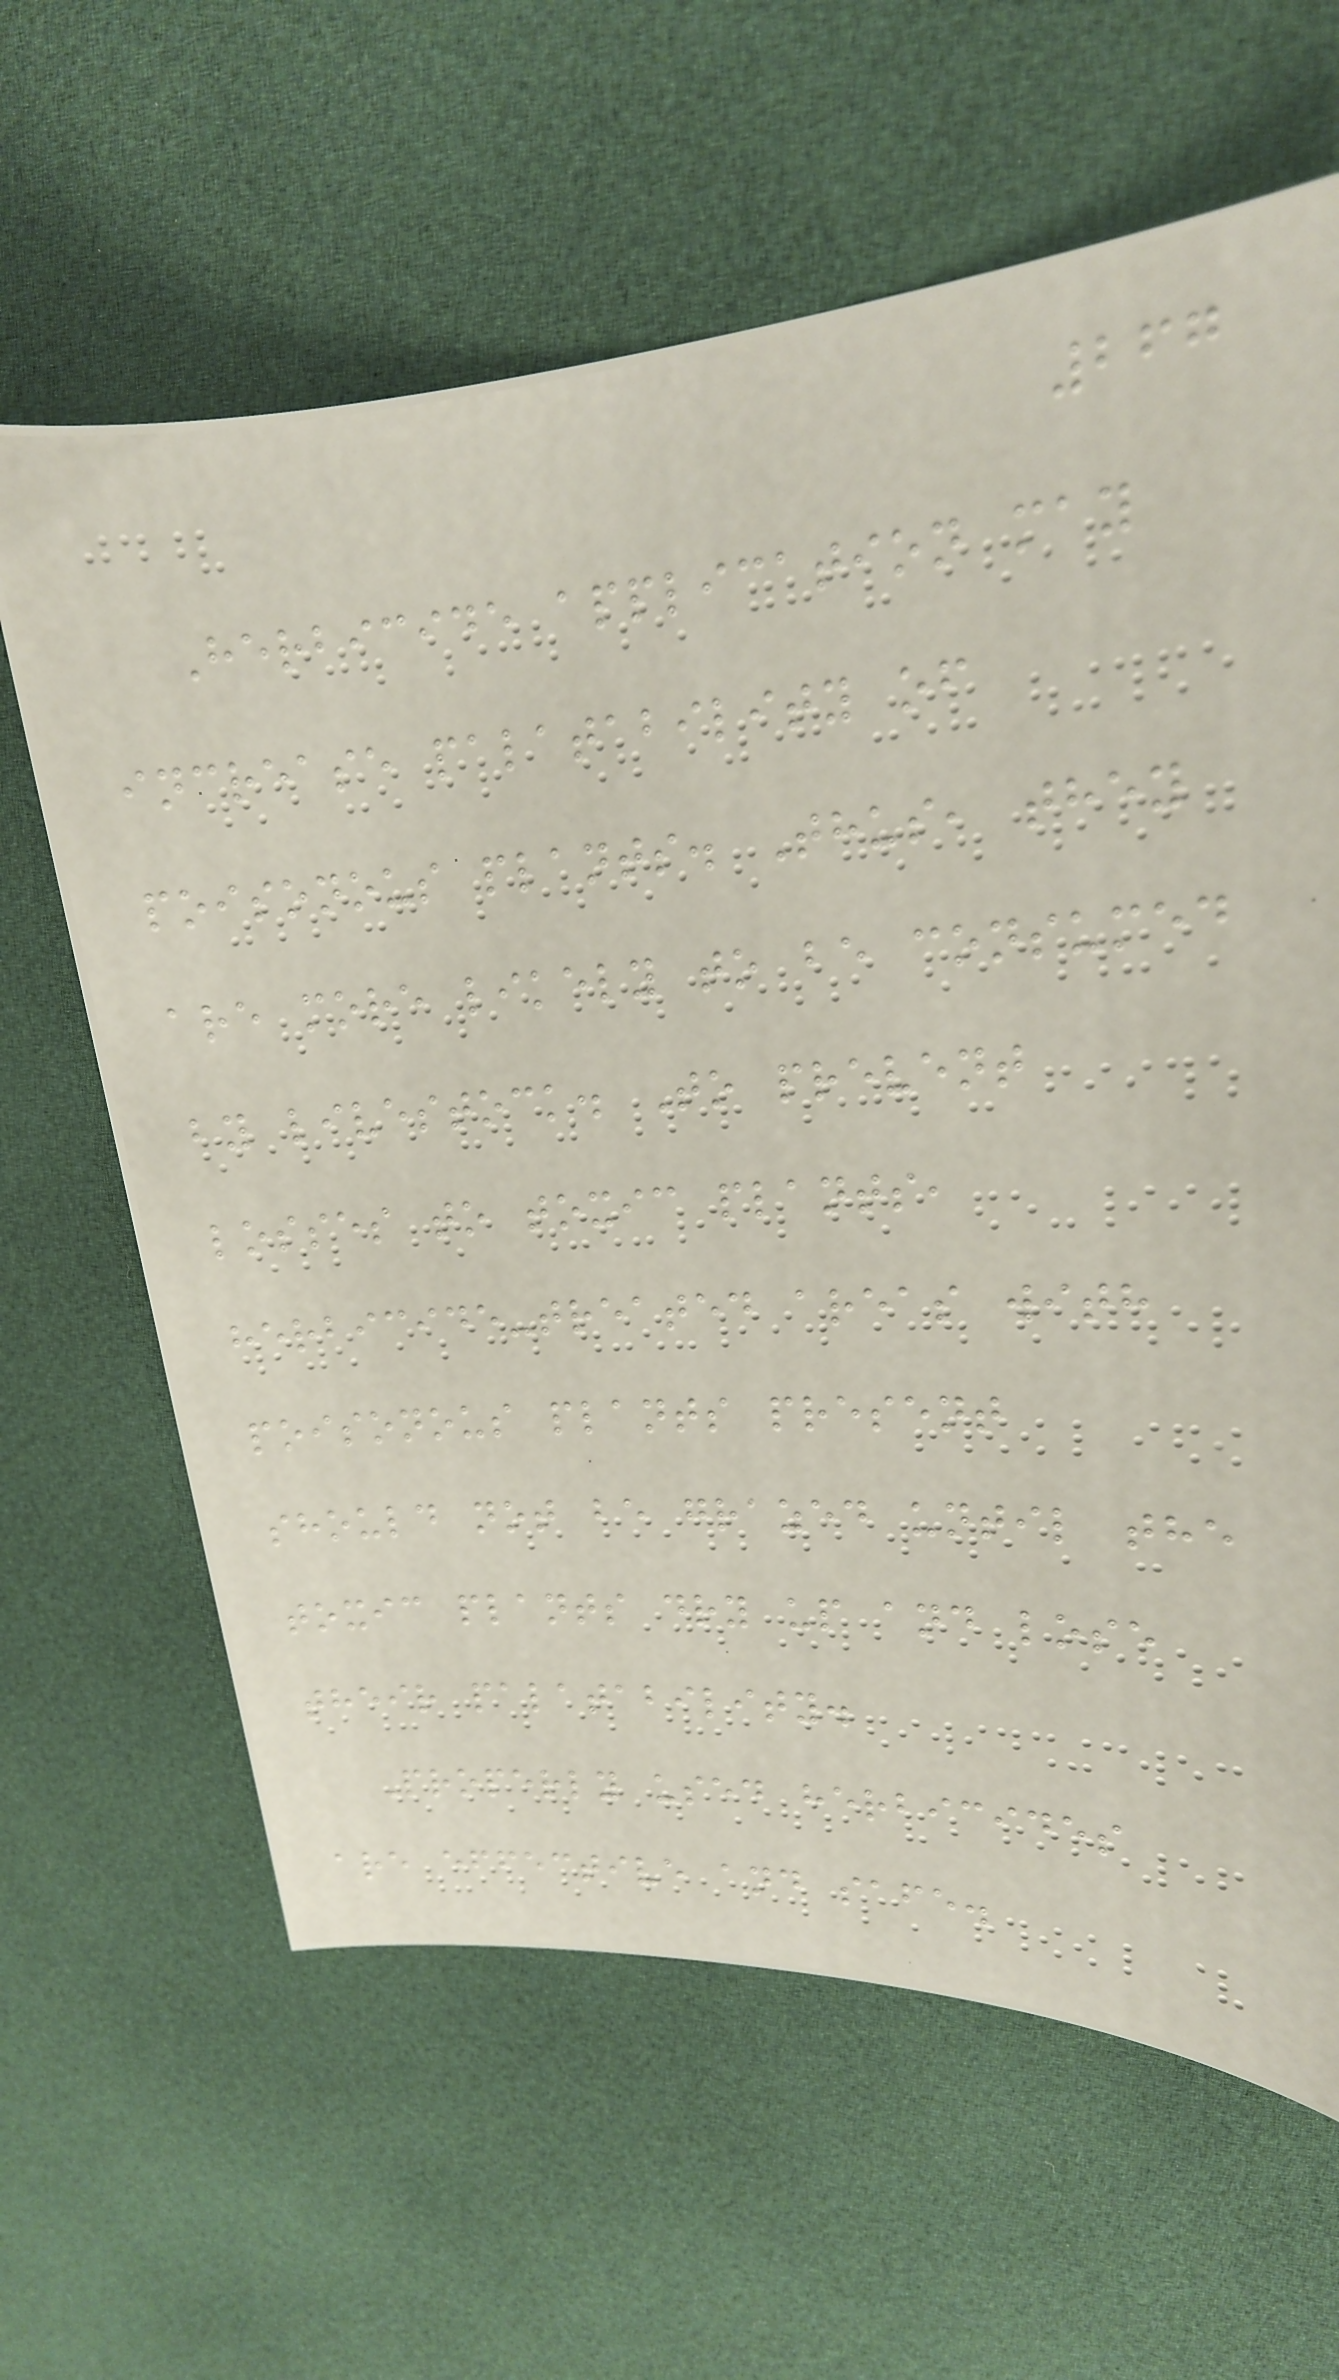267
Herbicide application may
increase palatability of
poisonous plants. Thus, they
are more likely to be consumed
by livestock. To prevent
losses to toxic plants,
herbicide-treated areas with
poisonous plants present
should not be grazed until the
toxic plants dry up and lose
their palatability.
Properly used herbicides
are effective and safe.
